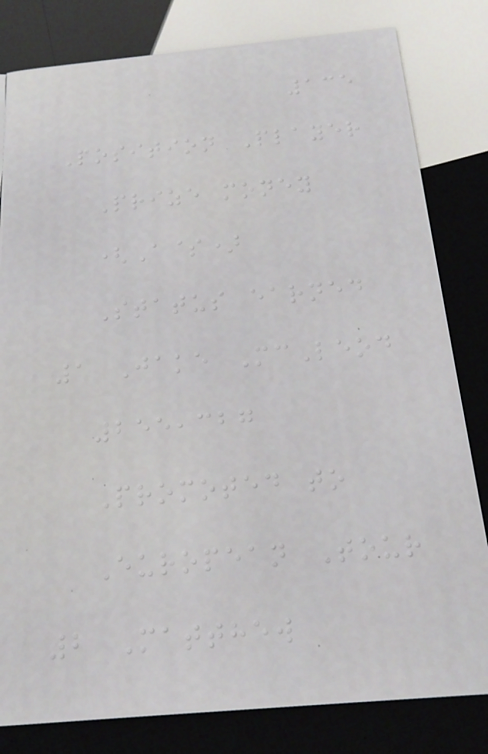135
Position Player
Prize money
(A$)
Status earned
1 Jake McLeod
255,327
Promoted to
European Tour
2 Matthew
